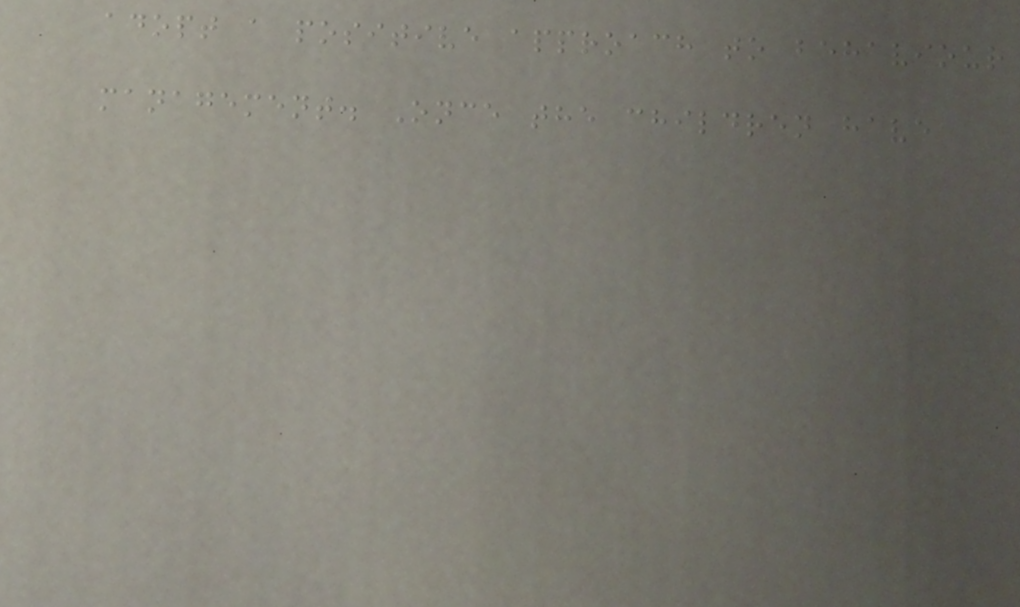adopt a positive approach to behaviour
management. Once the children have
